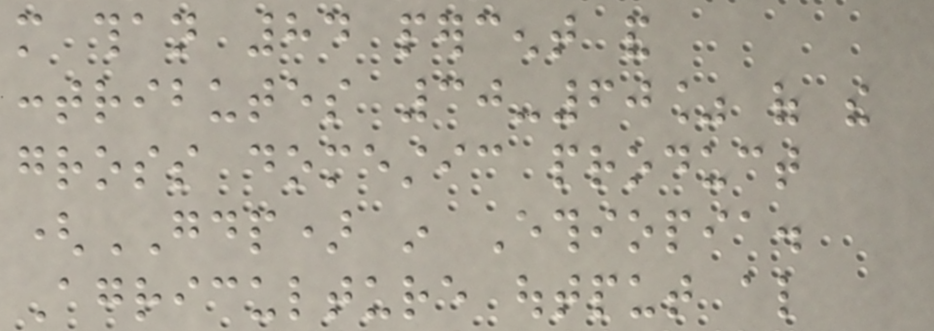more than 84 percent and
contributes 30-60% of the
gross domestic product
(GDP) in Ethiopia.
Agriculture output also
